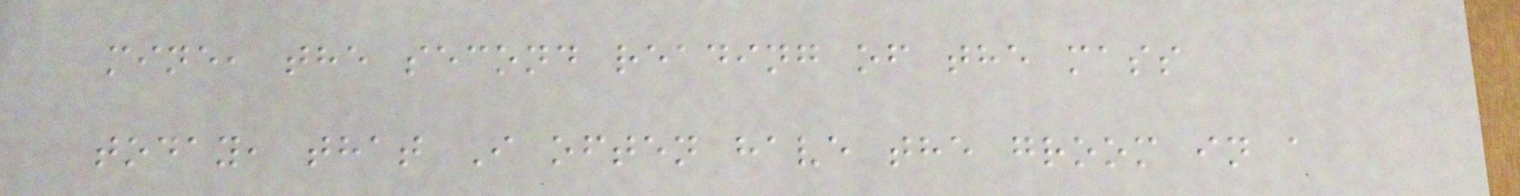mine, the second reading of the mass
today, that I often have the groom in a
